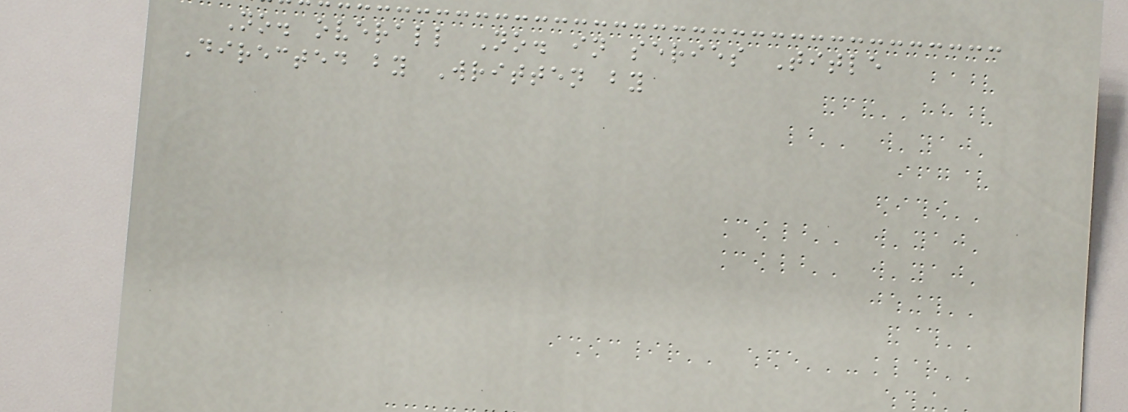No. overall No. in series Title
Directed by Written by
